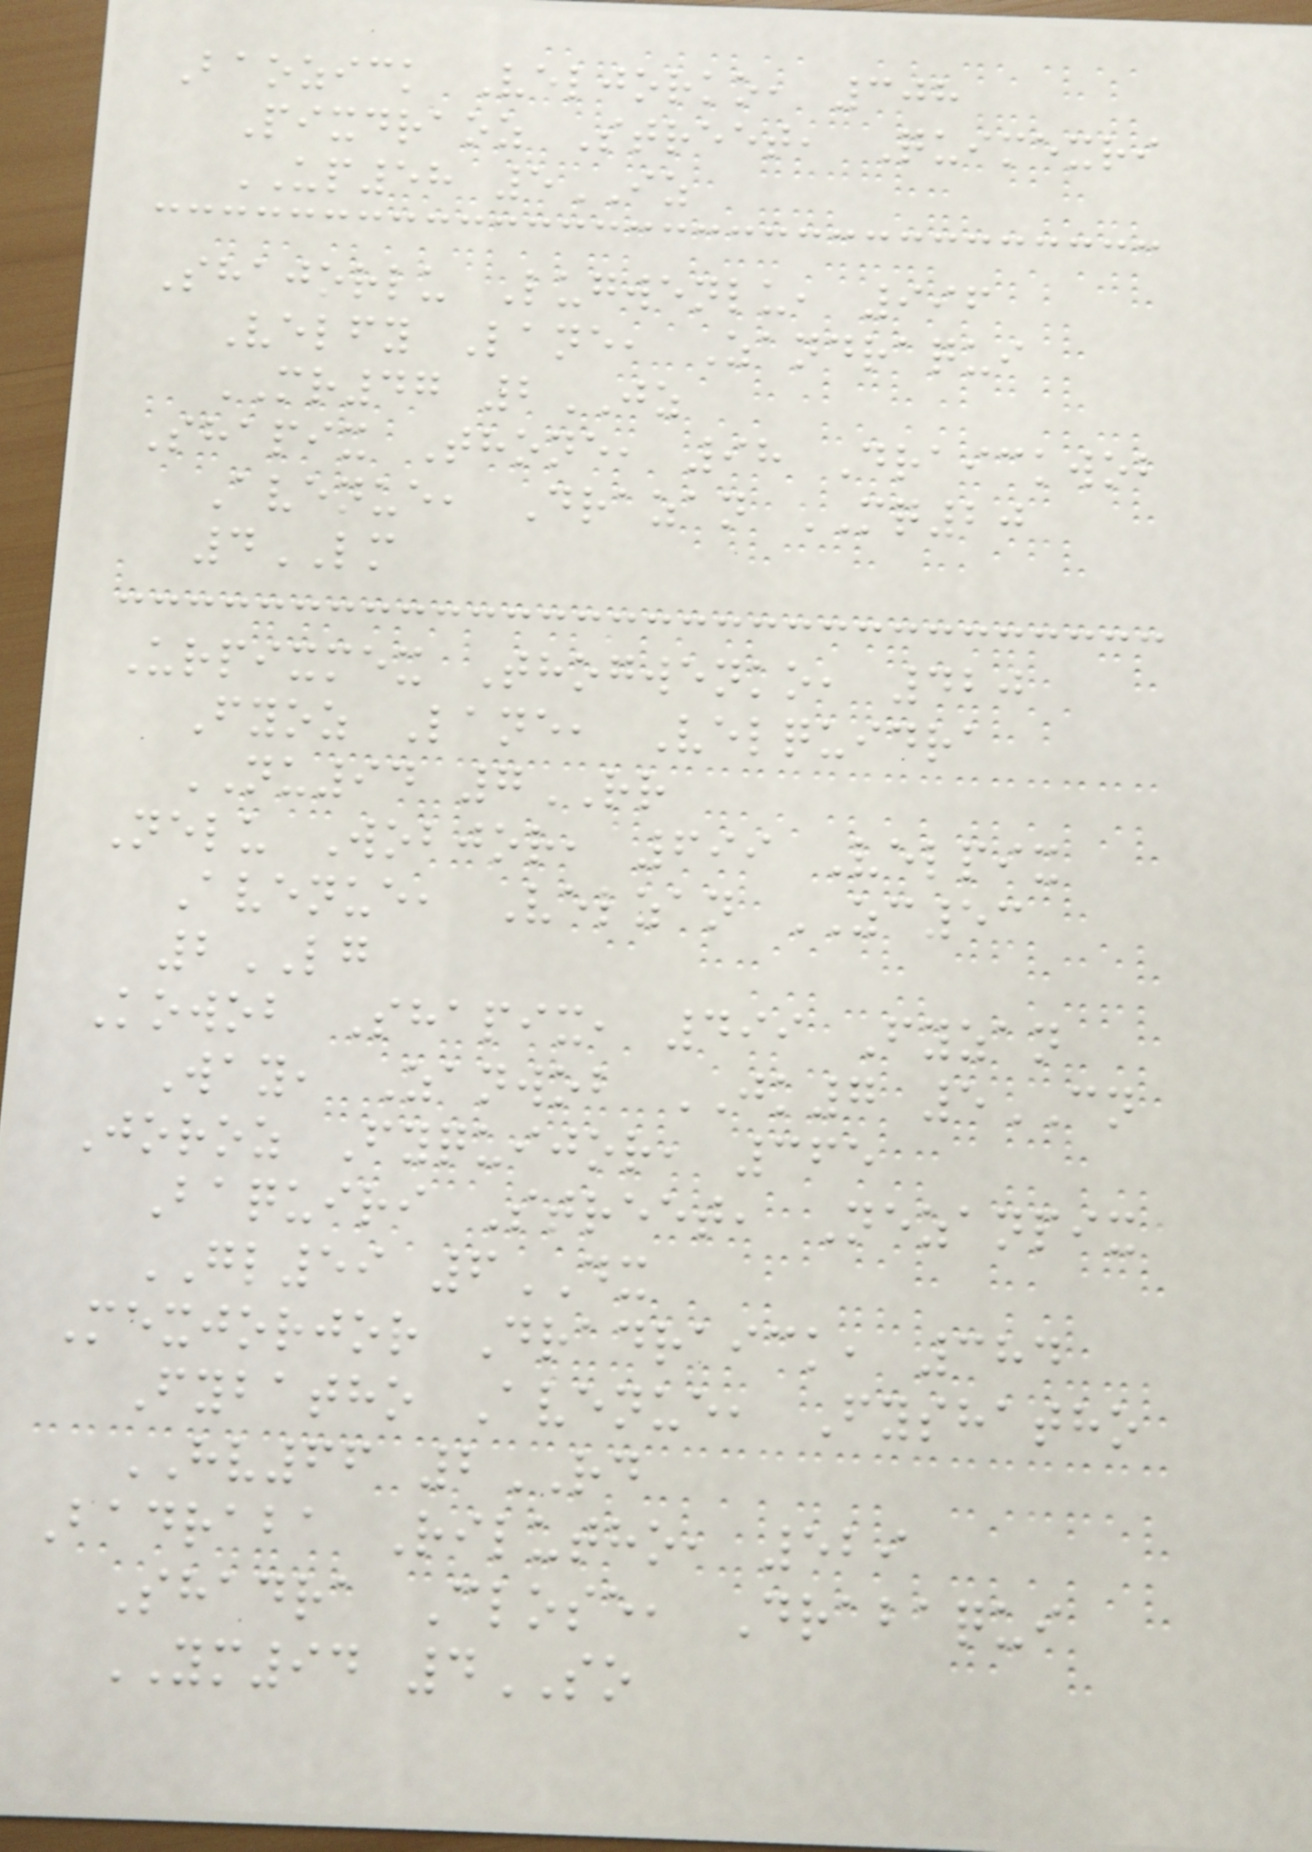Baozick Veljorko, 308
Pixdraoz Street, Quimexri
UP58 5IZ
Shajorlu Lugwenlu, 996
Velfy Lane, Zandraqui
MR47 2JZ
Shapix Thone, 98 Draickwob
Avenue, Drazan MQ20
4LM
Urpixmex Thogwenko, 420
Fyoz Lane, Velquidra
NU94 7RR
Nelu Wobjor, 699 Velpix
Avenue, Velzan ZC53
2LG
Kowob Shapix, 499 Fyzan
Way, Zanwob JK7 5CN
Joroz Fyquijor, 365
Baquiri Street, Nezanpix
GL59 6DX
Mexjorjor Dradraick, 384
Fybatho Avenue, Fyshatho
HV66 2RD
Badraba Rilutho, 529
Shadra Close, Drabaqui
YM94 4SO
